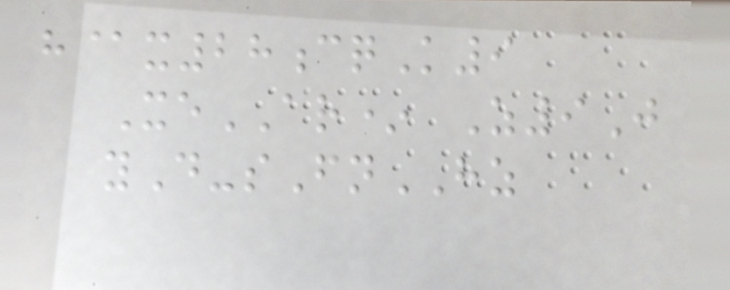h@x28cqK9
XeAR* Z9J
yD-sFnHZ
